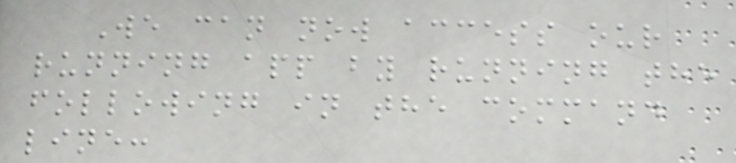We can now access our
running app by running the
following in the command
line:
